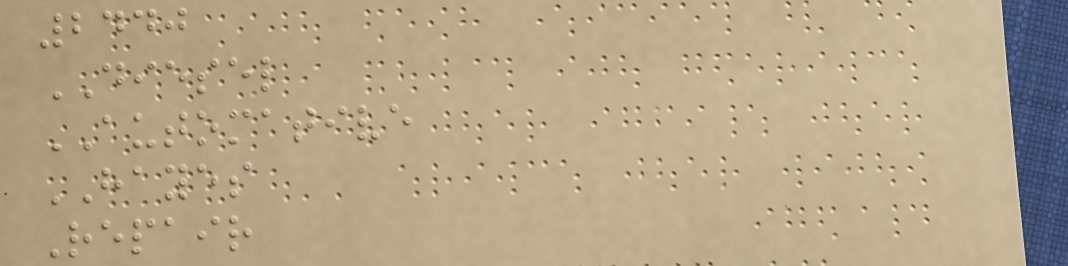2440
DIESEL
AUTOMATIVE
HAYES
Repair
